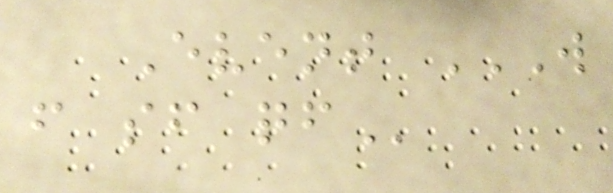Event W
F SF QF
